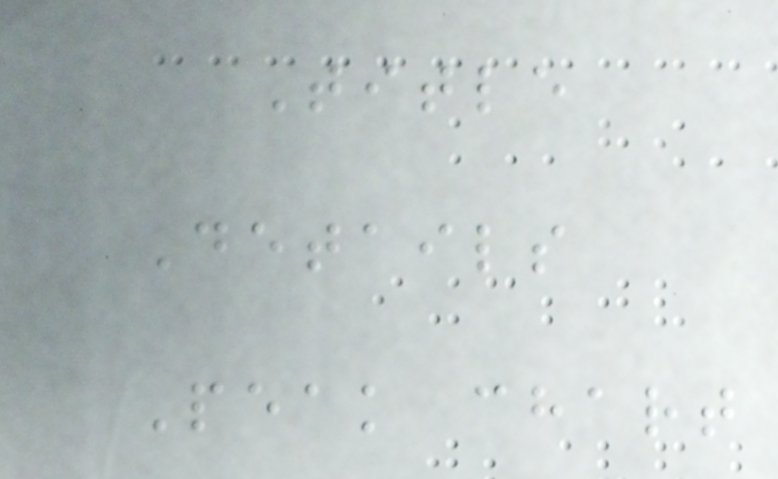Title
Details
Peak chart
